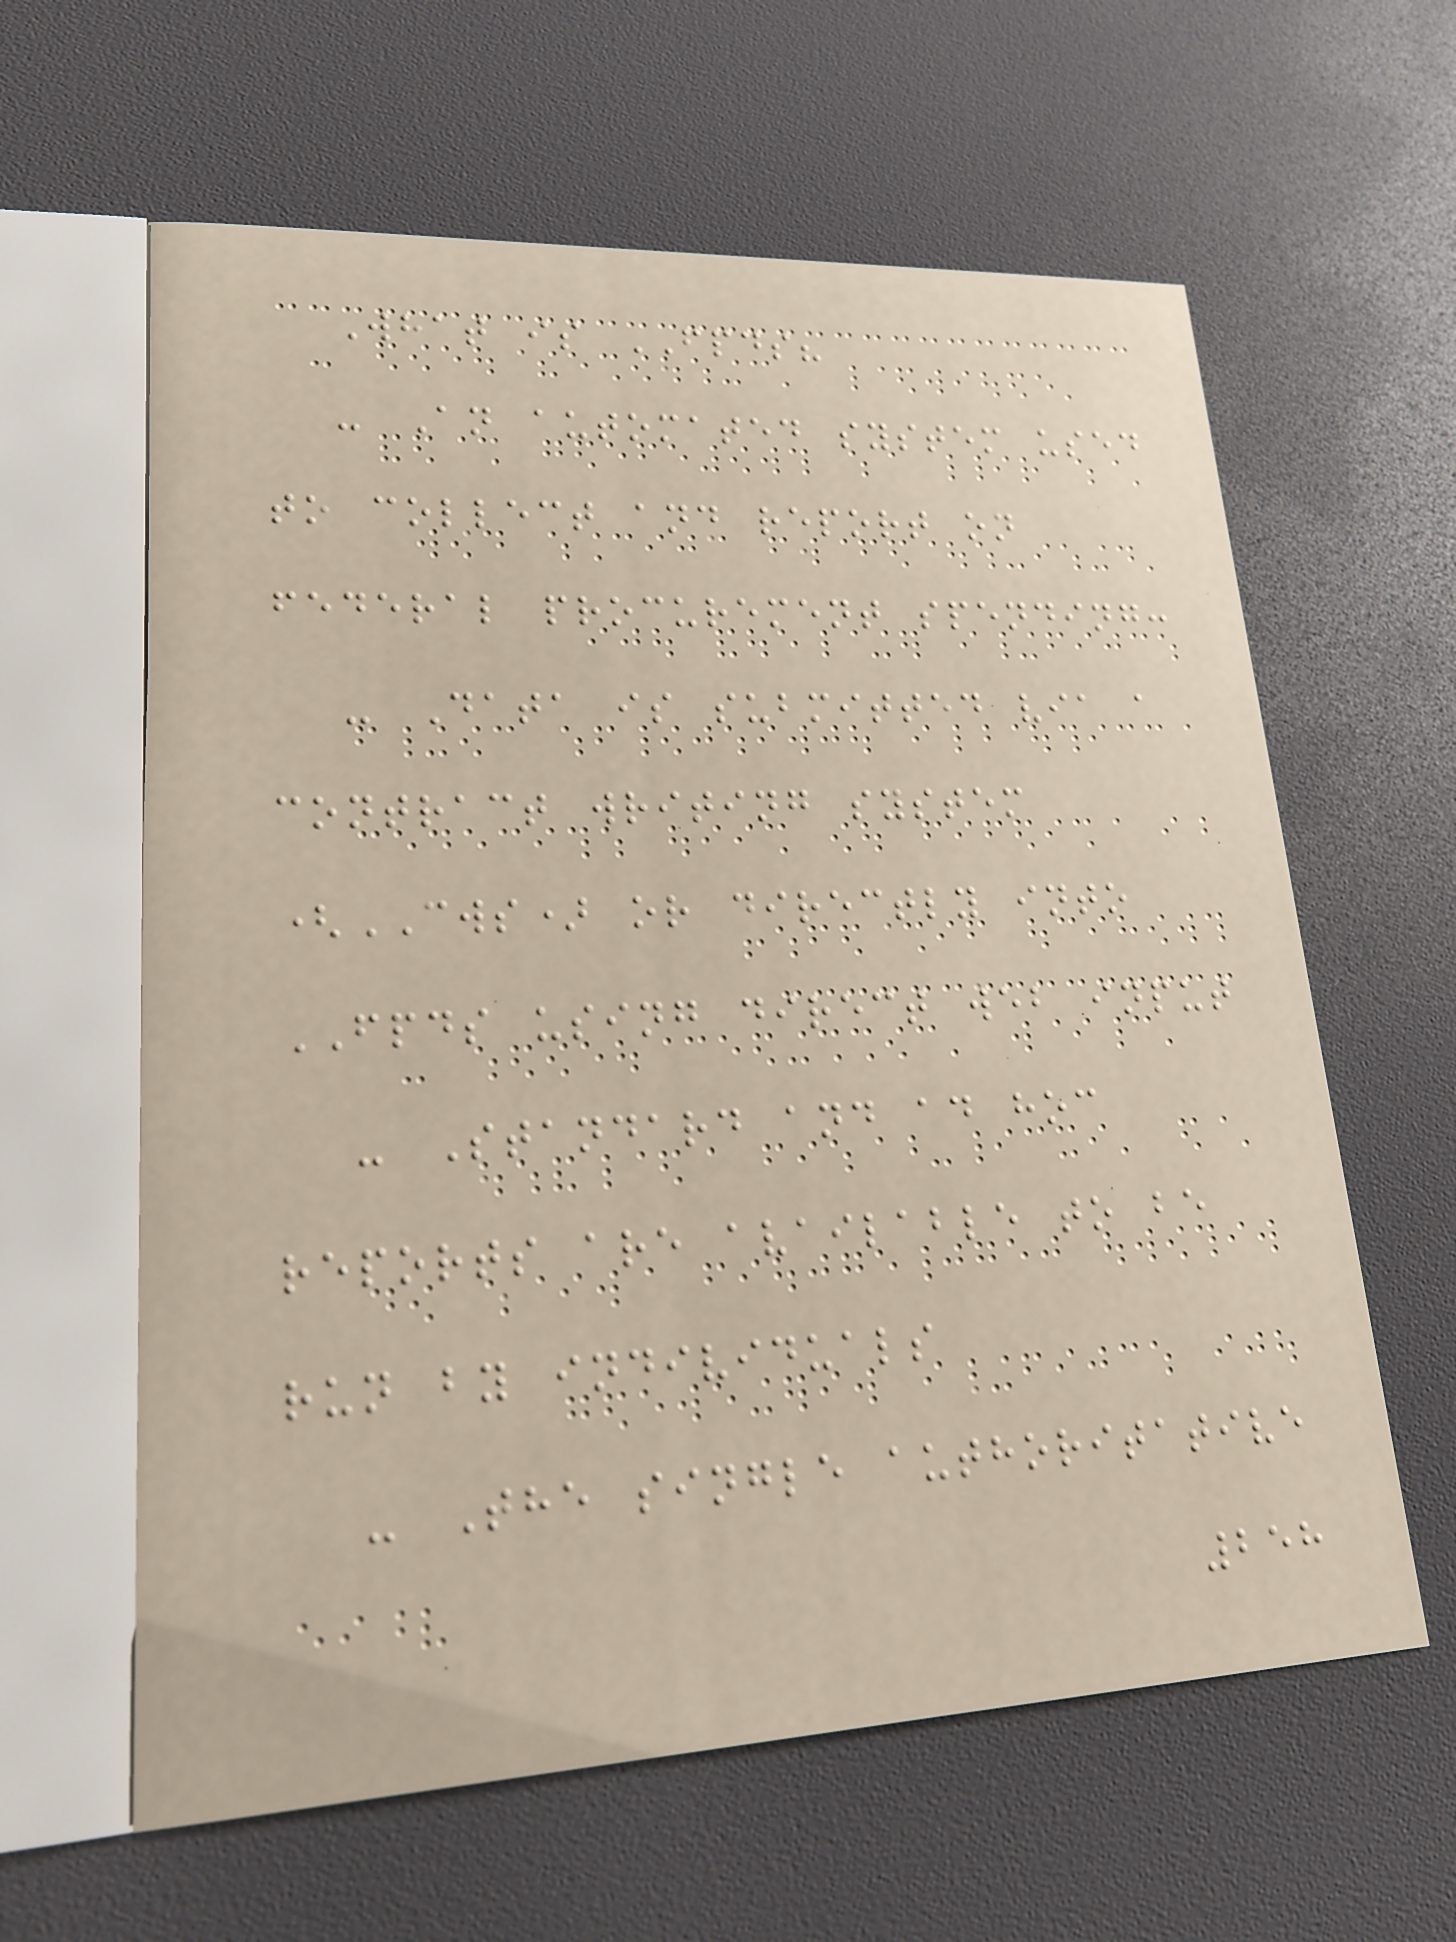What is FPDS?
- An automated system used
to collect and report on
federal procurement spending:
- Data is submitted via a
contract writing system
(CWS) or directly into
FPDS using direct web input
- Standard and ad hoc
reports are available to be
run by individuals
- The single authoritative
258
